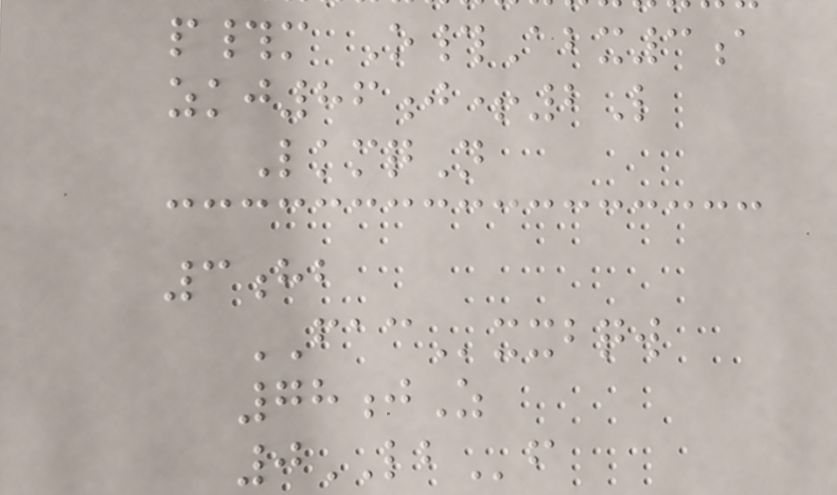p#m O#Abx3a
zkj86j+2L
LkmqN
3hb
FACxxbqw
78jZ
0LBf
